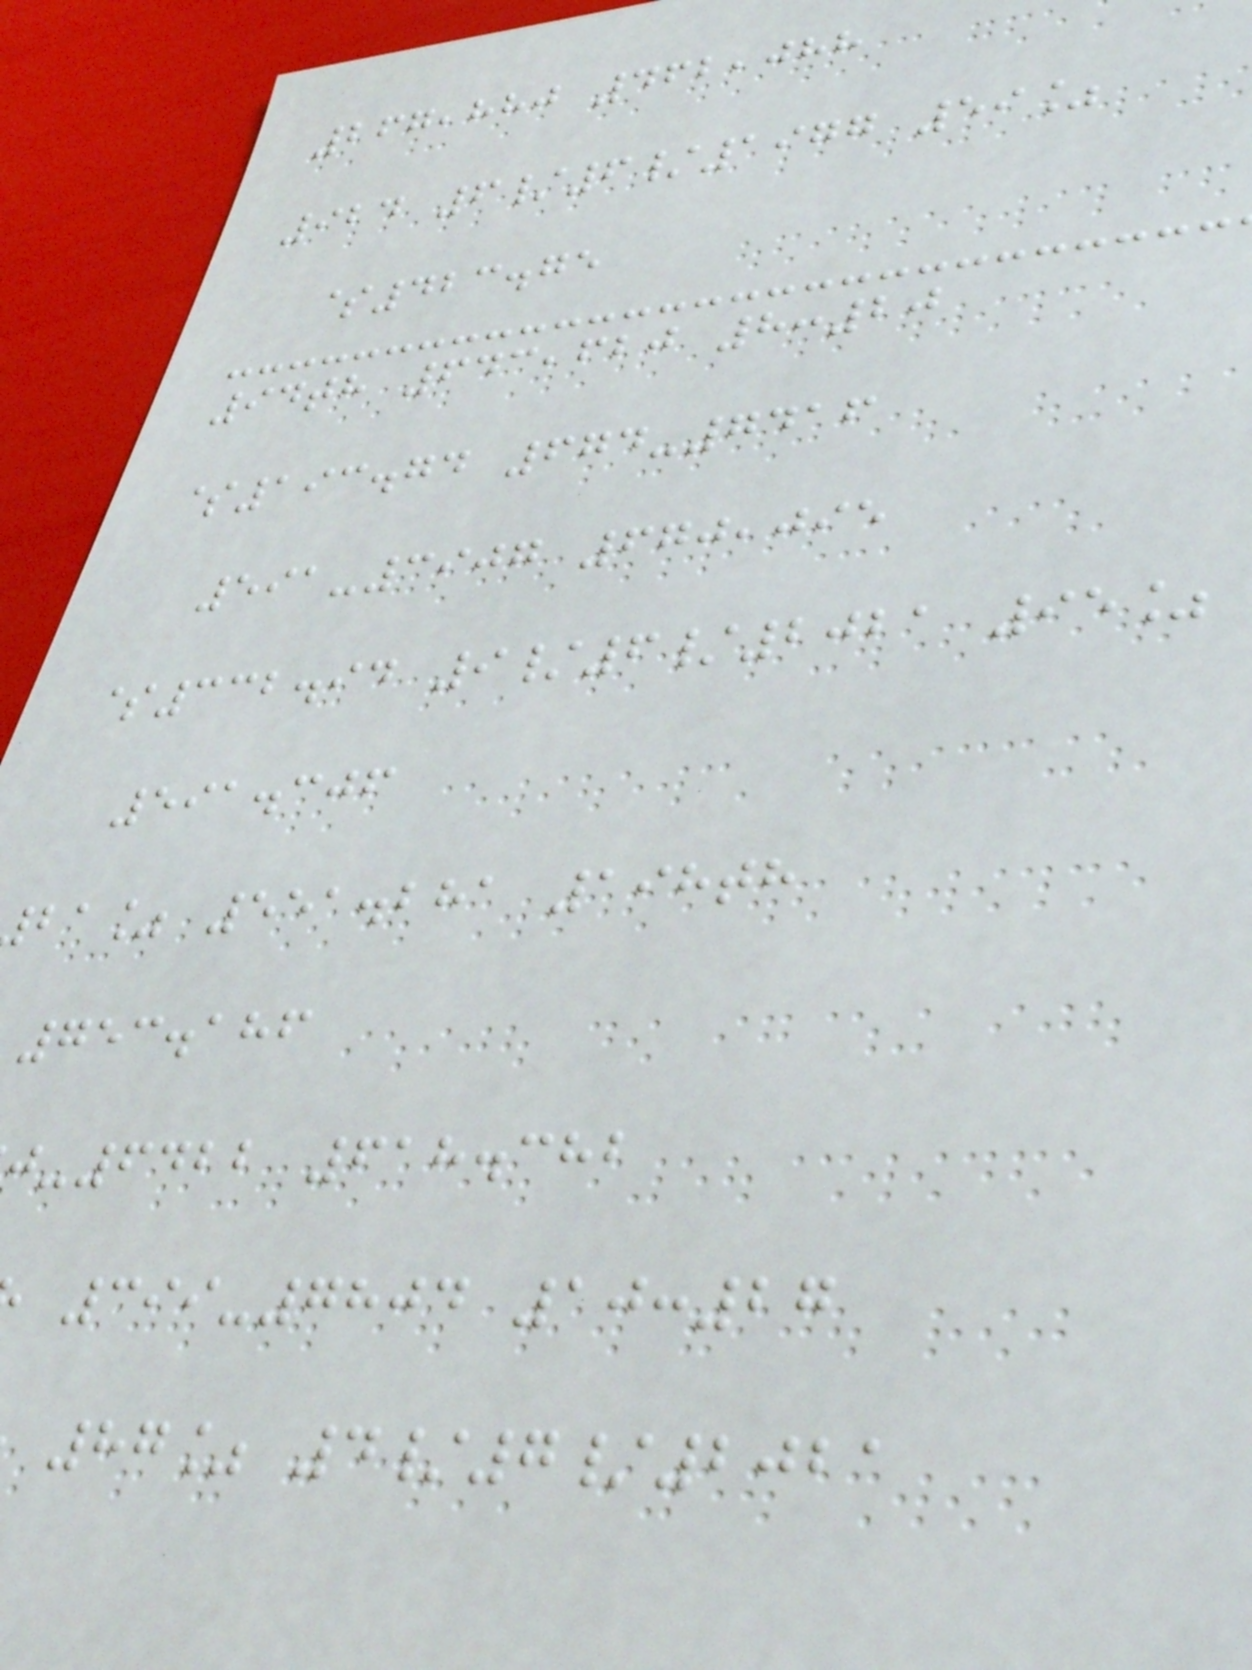267,880 462,088
924 6/6/1977 59%
$423.75
94th 643,620 8:20
$193.74 674-7416
591-3907 670,095
$332.94 9/6/2021 95%
591.306
ba% 551.281 198th
753.186
-6422 618.382
399-7804 10:27
87% 4/7/2021
